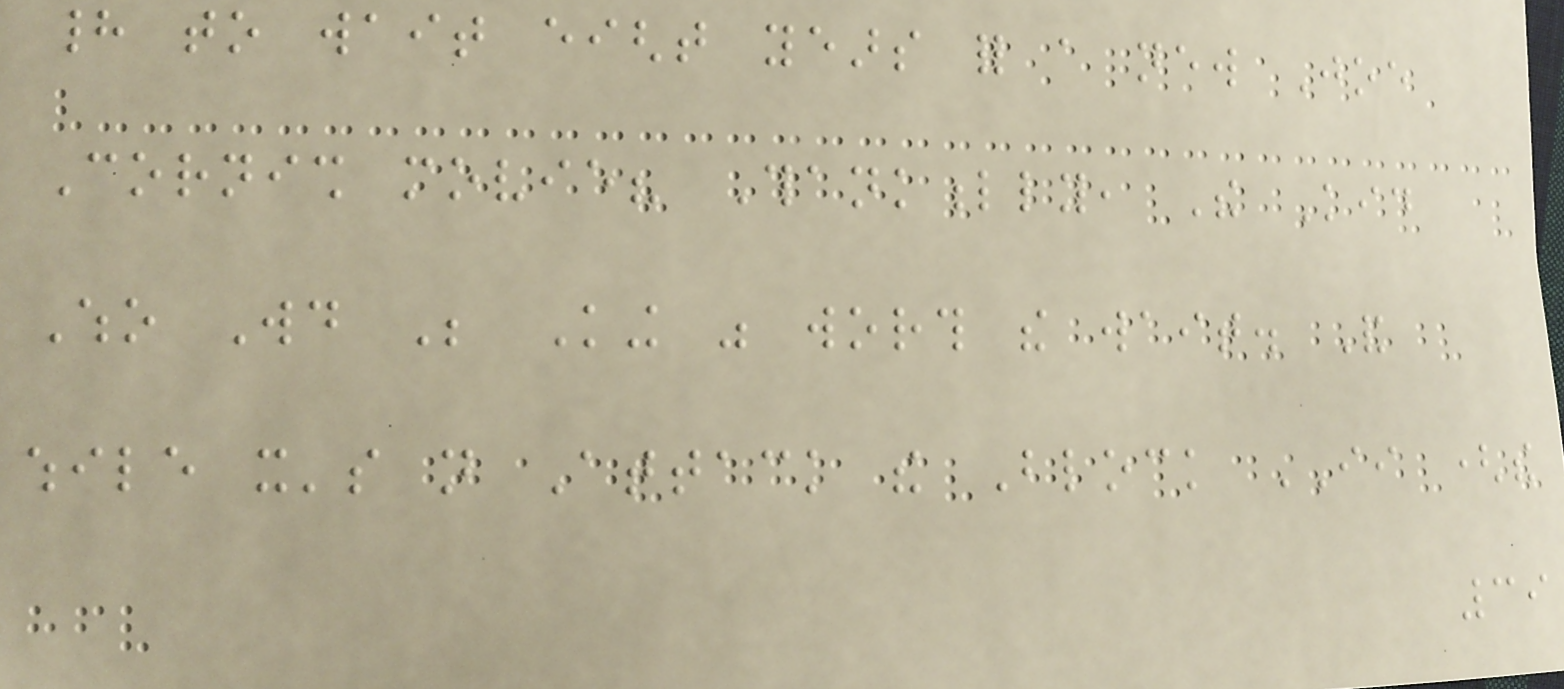had to wait eight years for a new Joe
Cornish movie? Thankfully, The Kid
Who Would Be King was worth the wait. And
while it's not Attack the Block II (the
39
